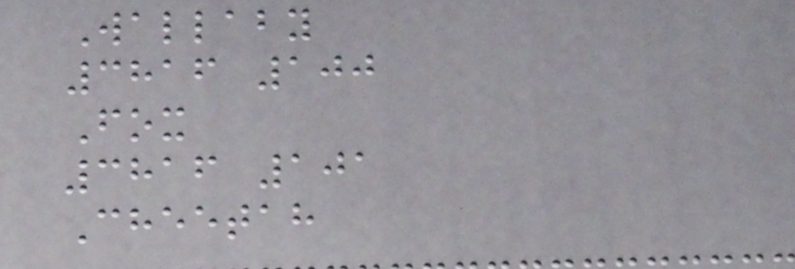Wallaby
3816 100
Fox
3816 101
Cheetah
